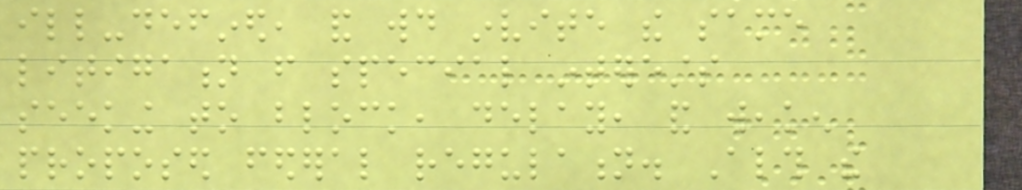ill-defined, and would invite the same
litigation from special interests
seeking to block, delay, and weaken
proposed federal regulation. Although the
